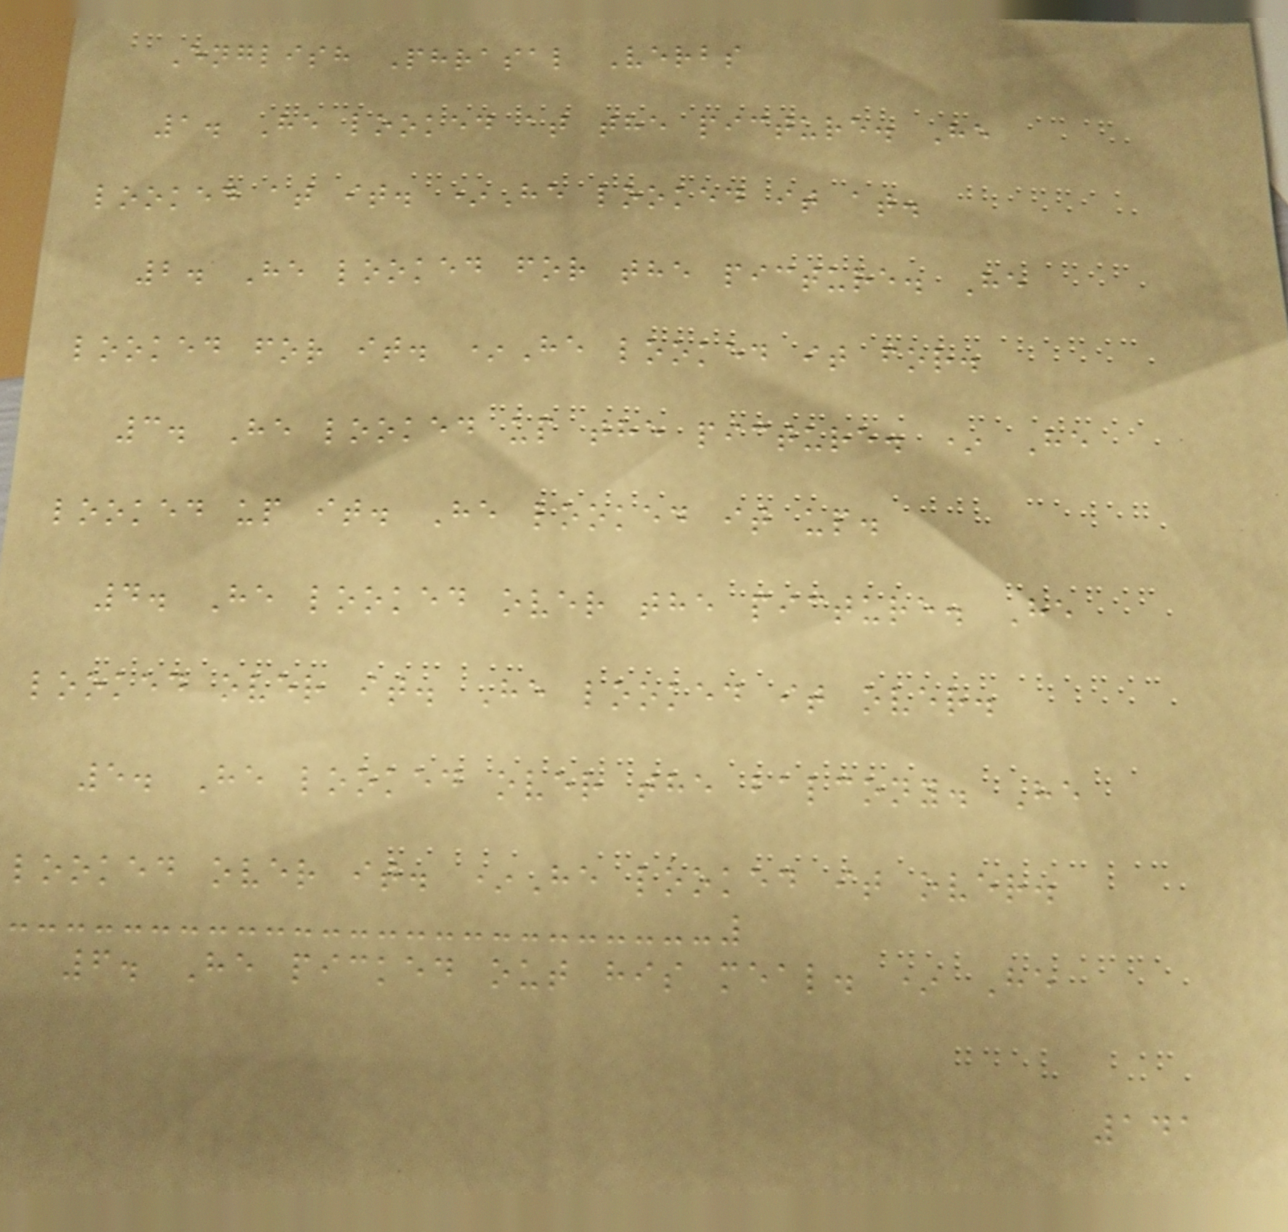English Phrasal Verbs
1. He looked at the picture. He
looked at it. *He looked it at.
2. He looked for the picture. He
looked for it. *He looked it for.
3. He looked up the picture. * He
looked up it. He looked it up.
4. He looked over the picture. He
looked over it. He looked it over.
5. He looked over the balcony. He
looked over it. *He looked it over.
6. He picked out his meal. * He
141
